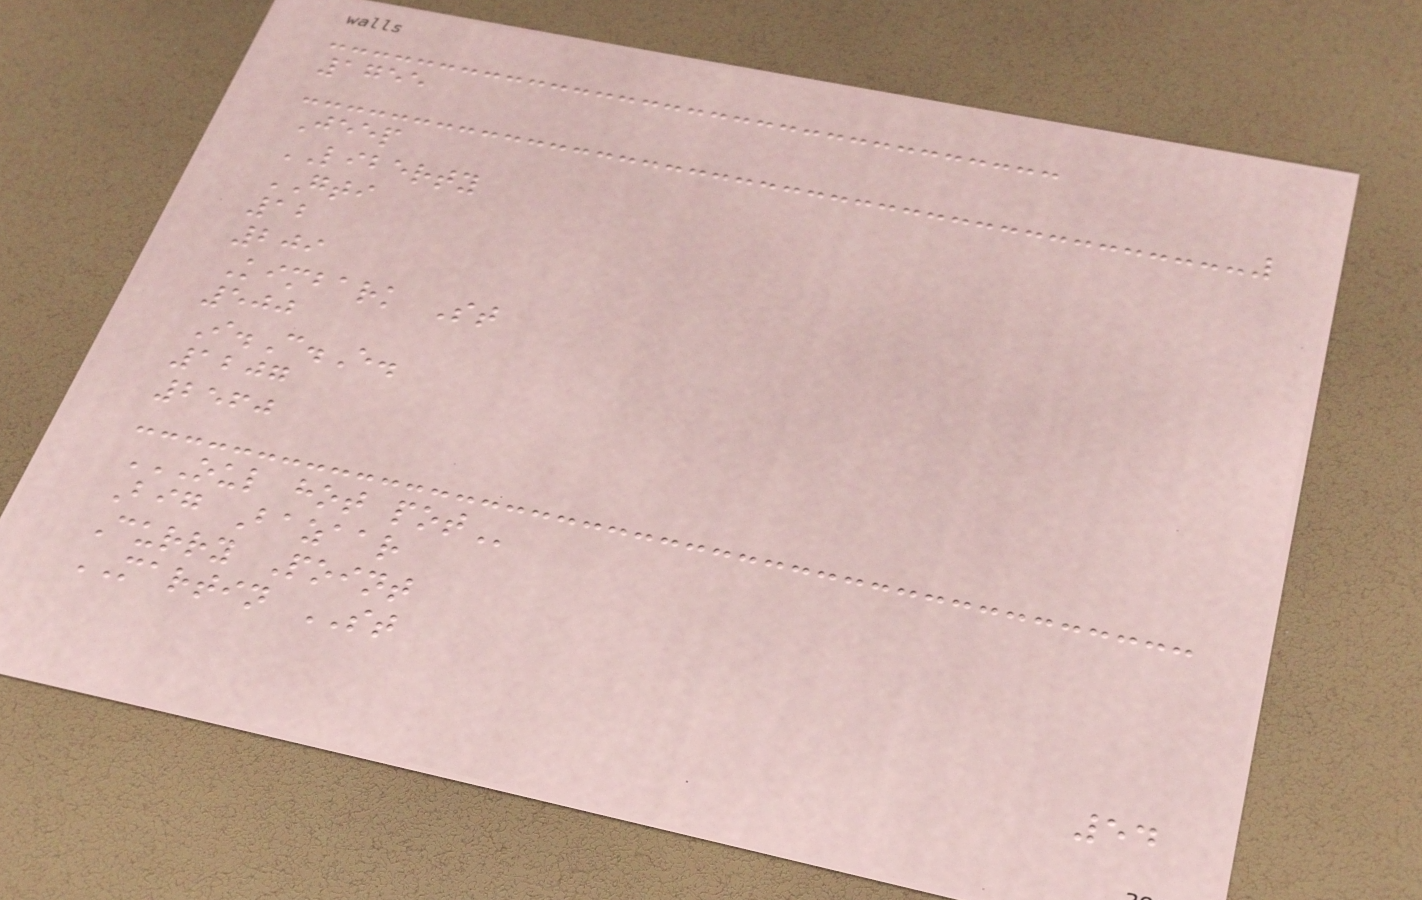1755
Jeep
LIBERTY
GTI
12
209
Kimbark St
500
I.C.E.
1207
2560
OUL HOT POT
Big Bazaar
Curry Point
MARTIN ST
54
